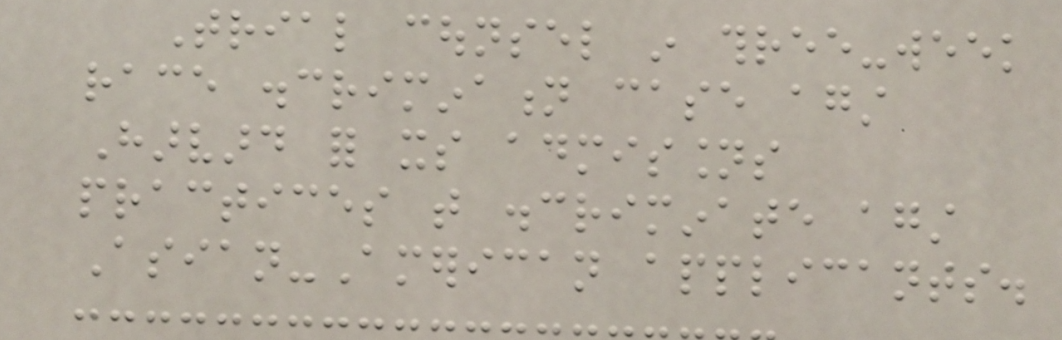Trial counsel in three-week
race discrimination case against
Harvard for its admissions
practices that discriminate against
Asian-American applicants.
